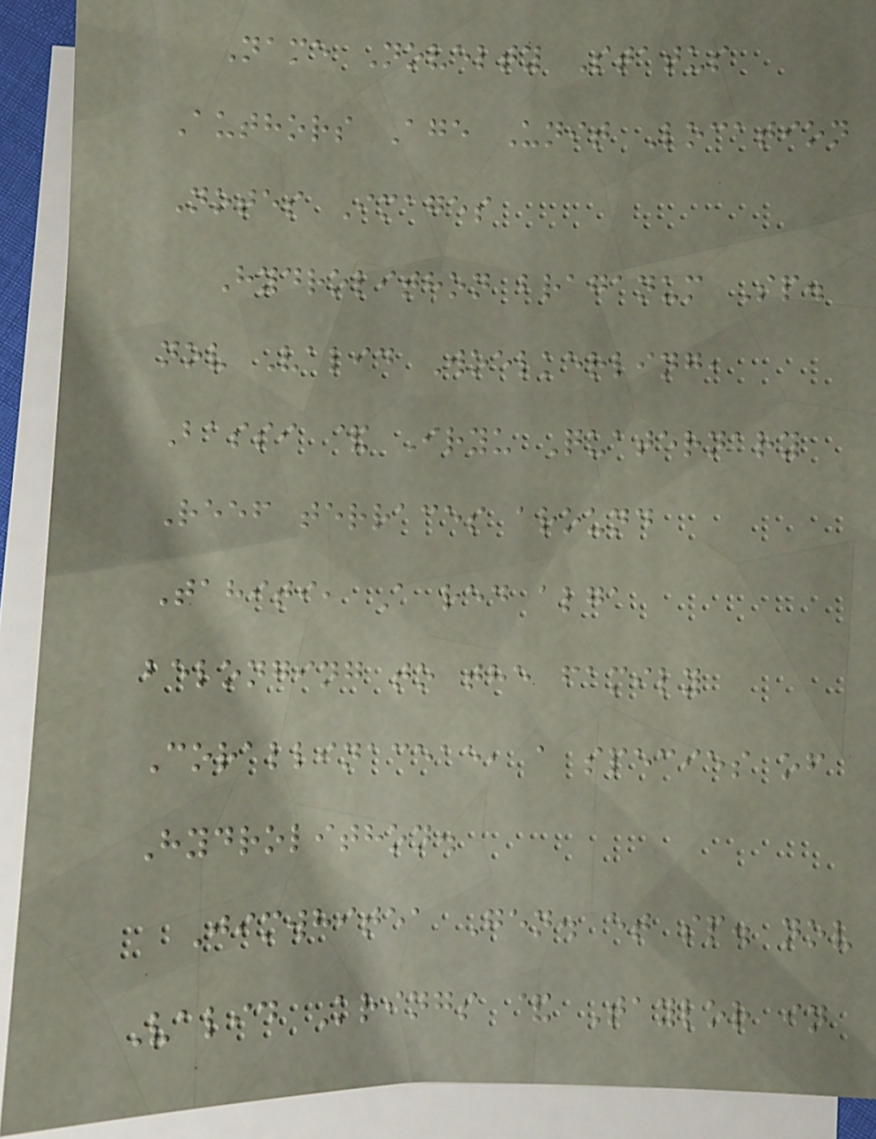Name Novelty Status
Authors Age Unit Location
Notes Images
Hydrolithon braganum Sp.
nov Valid Woelkerling,
Bassi & Iryu Quaternary
Reef terraces around
Tahiti, A red alga
belonging to the family
Corallinaceae, a species of
Hydrolithon.
Jimwhitea Gen. et sp. nov
Valid Krings & Taylor in
